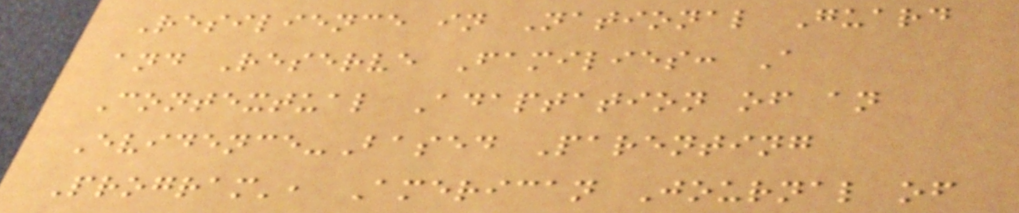Resilience in National Guard
and Reserve Families: A
Contextual Adaptation of an
Evidence-Based Parenting
Program', American Journal of
